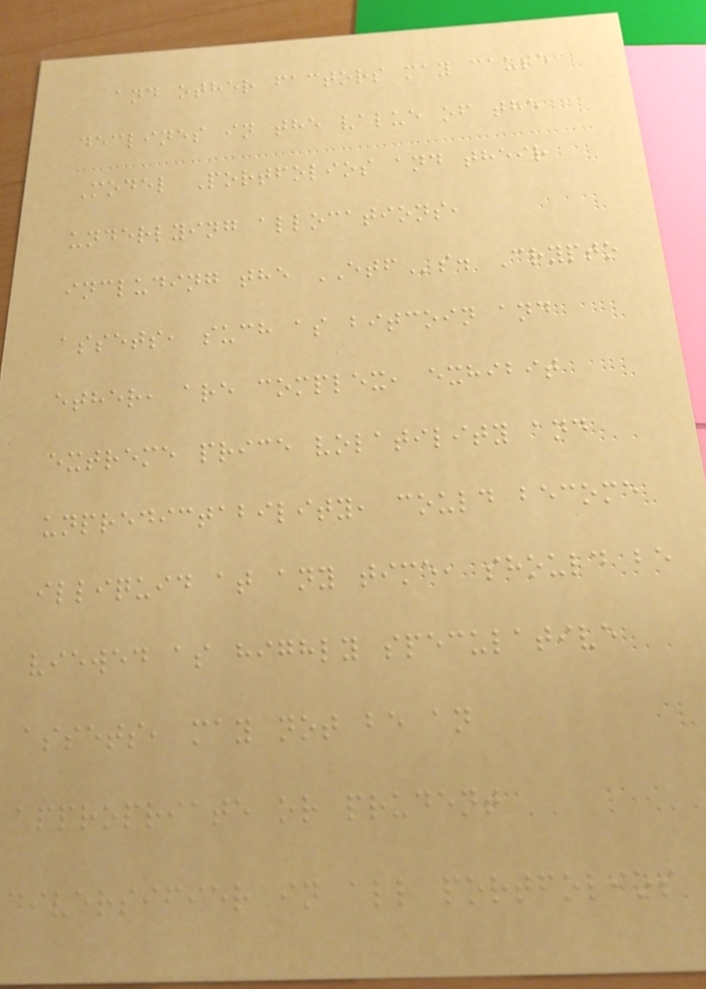and other factors may cause
declines in the value of the
Model Portfolios and their
underlying allocations,
including the ETFs. Crypto
assets, such as bitcoin and
ether, are complex, exhibit
extreme price volatility and
unpredictability, could become
illiquid at any time, should be
viewed as highly speculative
assets, may not be an
appropriate or prudent
diversifier in all portfolios
